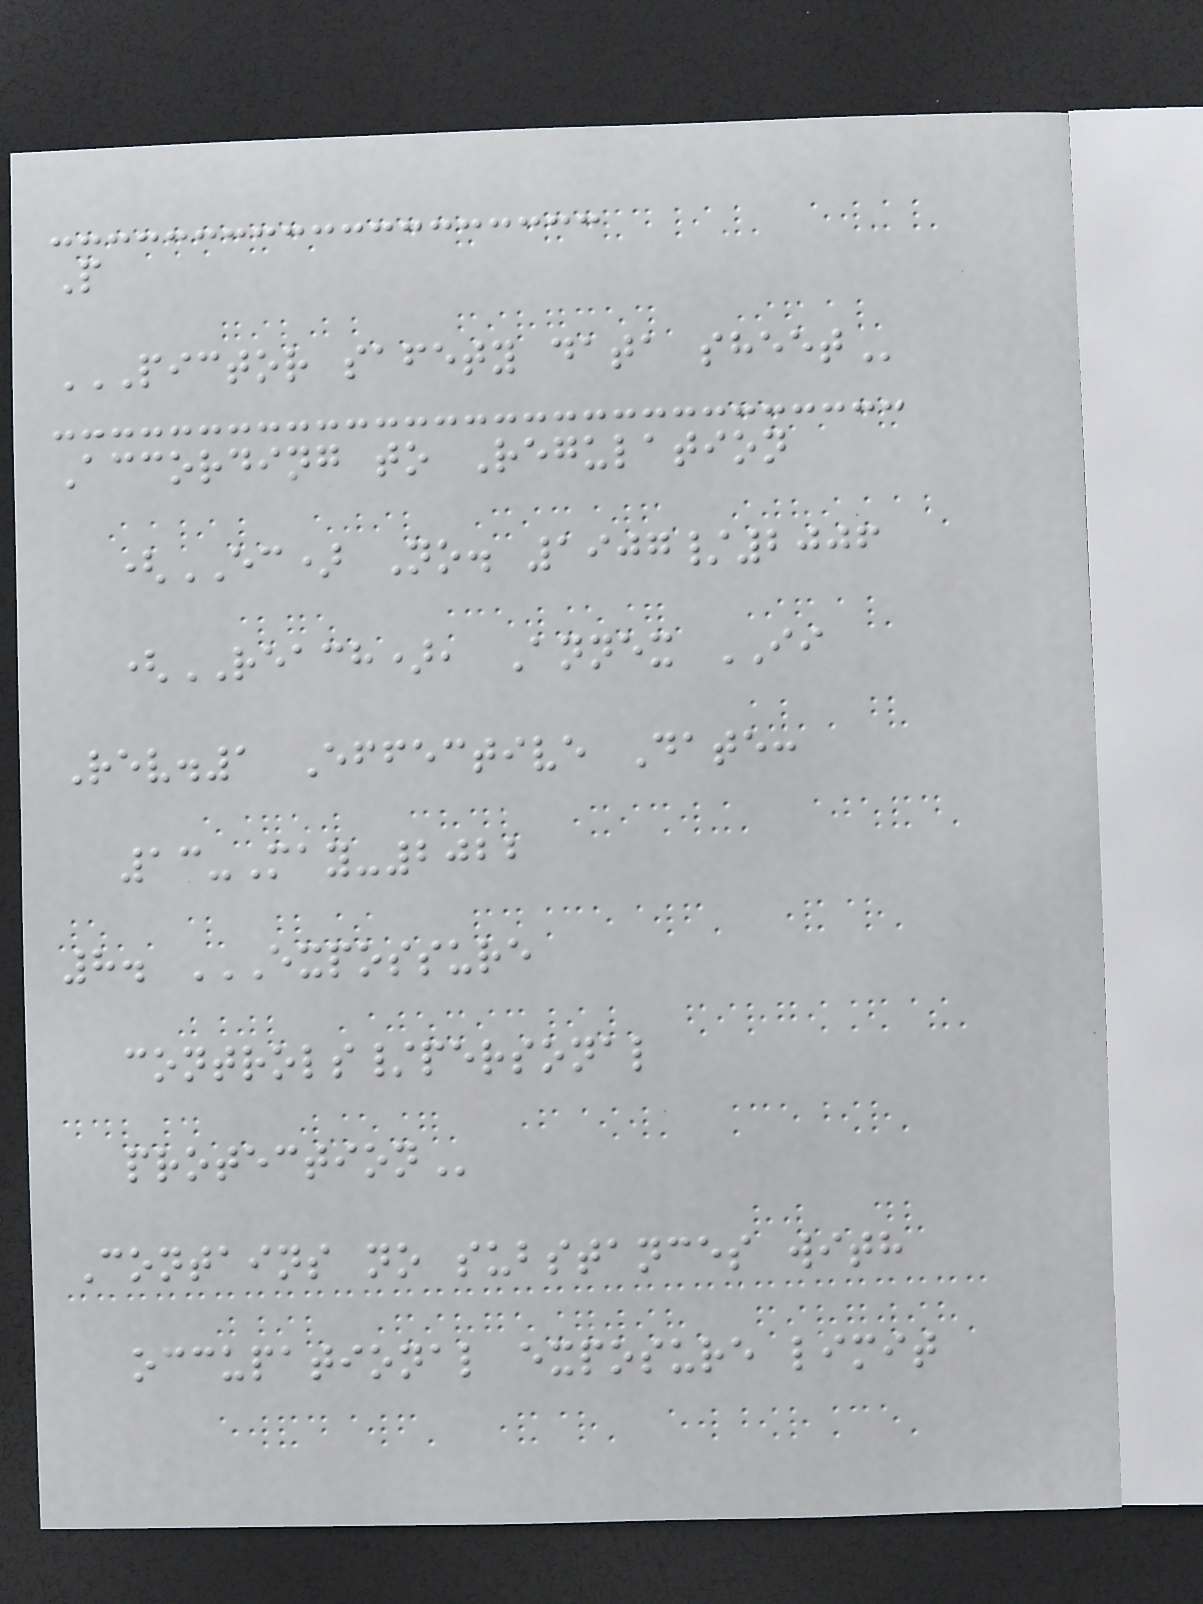P
PICTOR SAFETY DATA SHEET
According to Regulation
(EC) No. 1907/2006
(REACH), Annex II
Rev.1 Effective Date:
13-May-2022
8. EXPOSSURE
CONTROLS/PERSONAL
PROTECTION
Contains no substances with
occupational exposure limit
